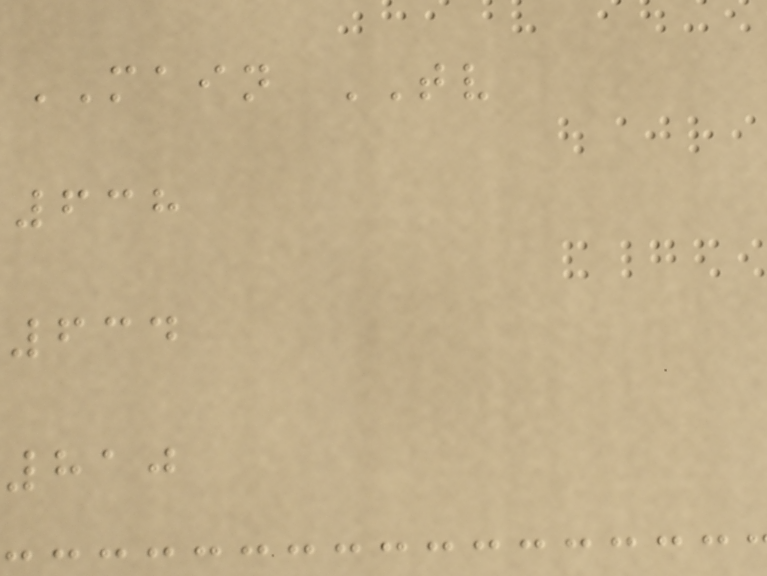MAIN TV
638
634
810
